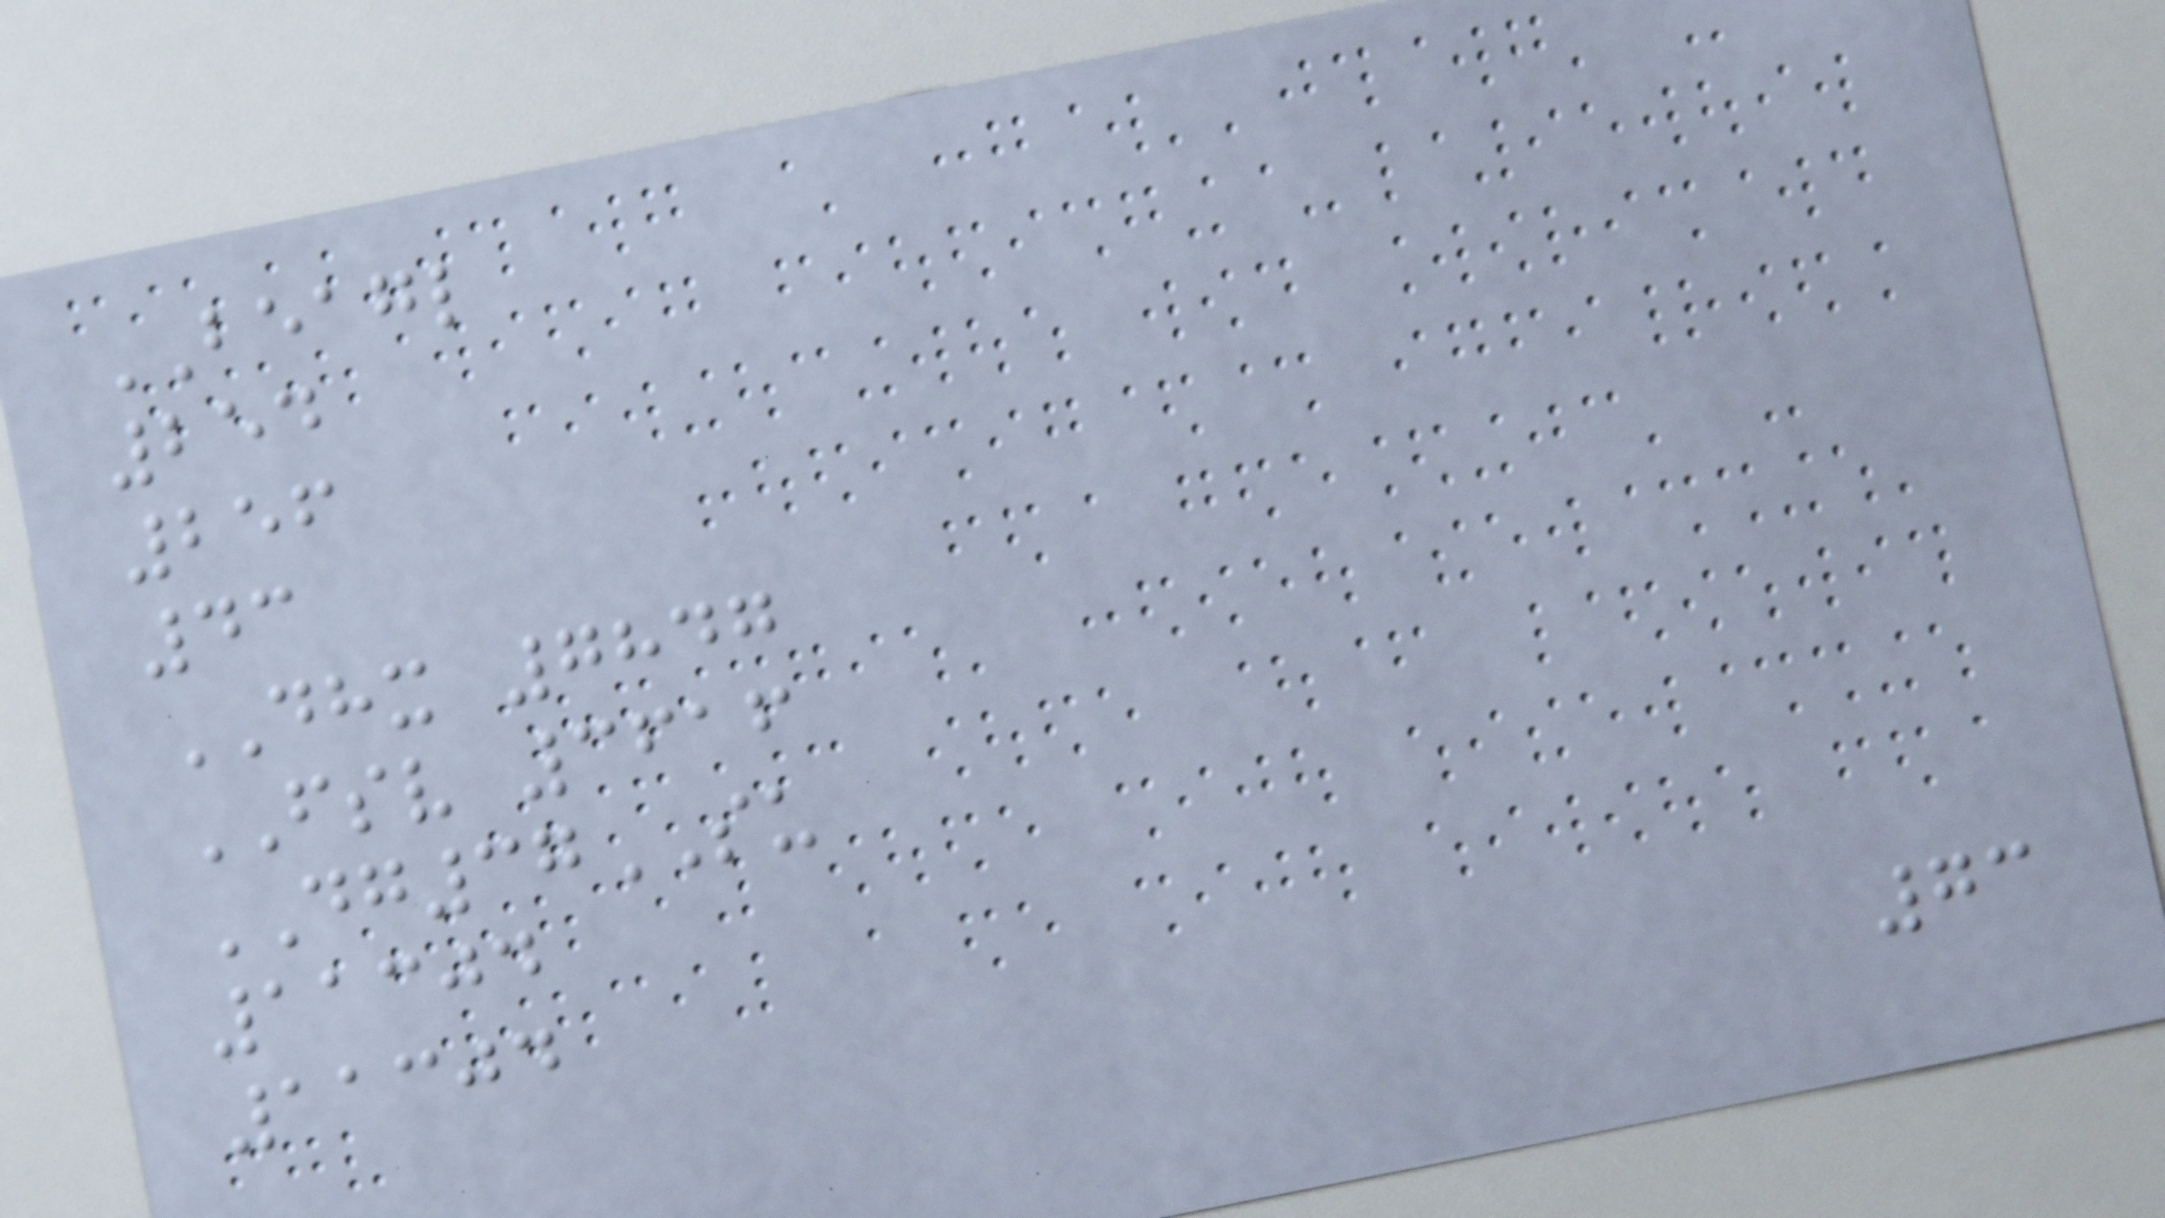BEAGL
254
256
43
DHX 7847
FSV 3616
DG37SU
11304
11304
73
